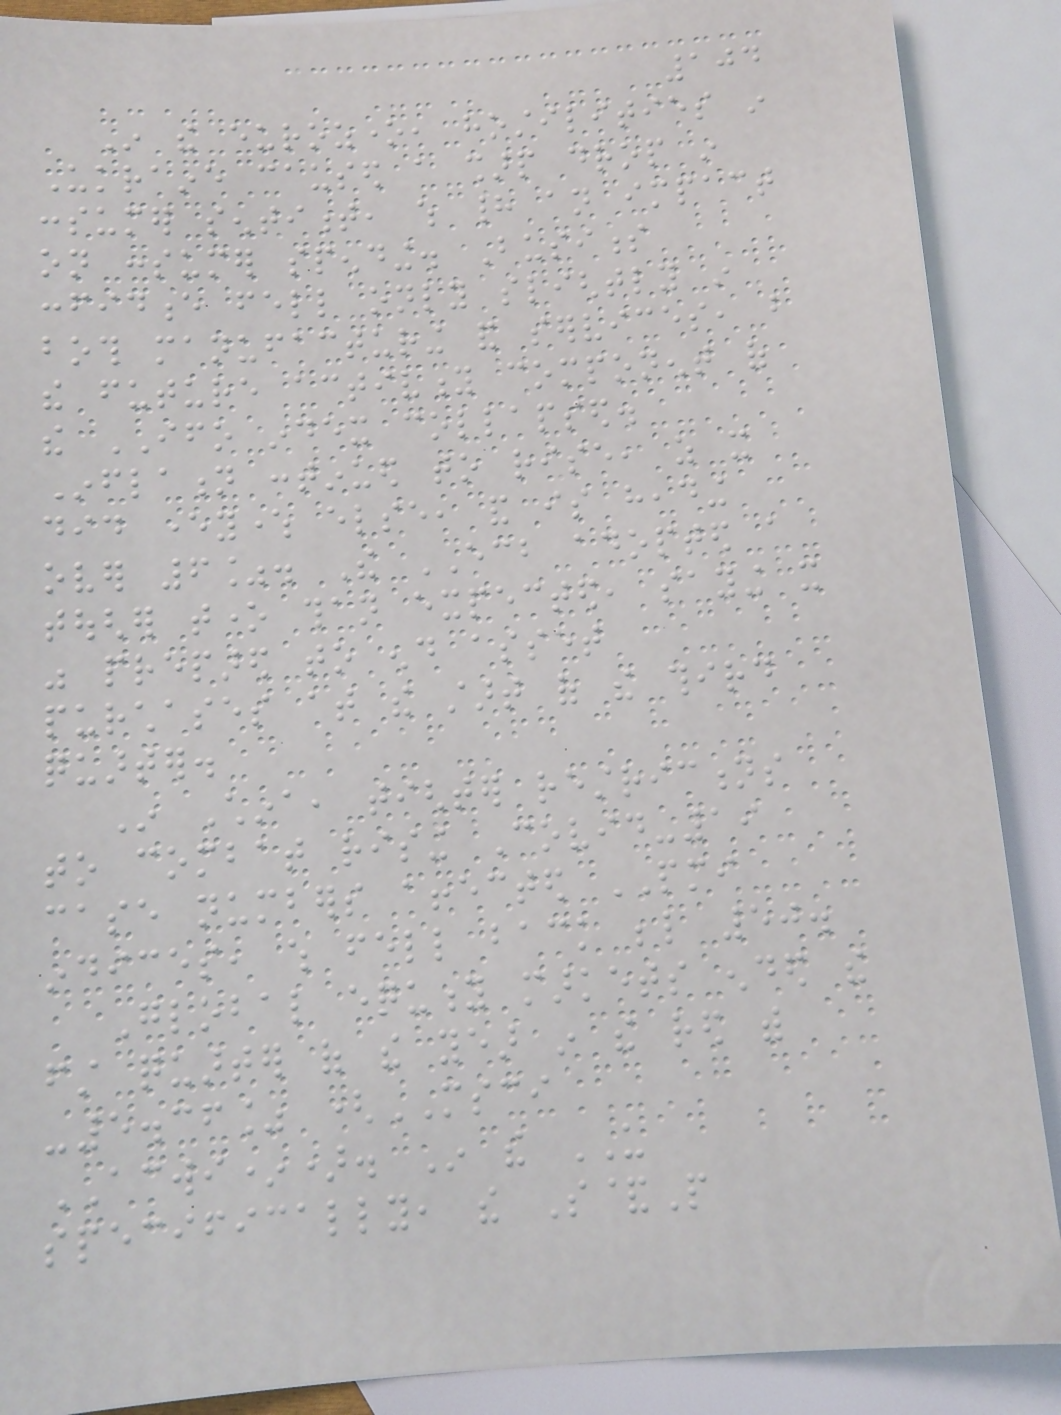104
In the eurozone, hostilities in
Ukraine caused a sharp drop in
consumer sentiment, which had an impact
on consumer spending. Business
confidence fell only slightly in
both manufacturing and services, but
the future activity component of
the IFO index collapsed.
Inflation continued to rise, as it
did everywhere else, and is heading
over 6%. The ECB adopted a
tougher tone than expected, saying it
was prepared to end asset
purchases at the start of the third
quarter.
In China, tighter restrictions
to combat rising Covid-19
case numbers affected PMI
indices, which fell back below 50.
Global equity markets ended the
first quarter of the year in the red with
-5.36% (MSCI
ACWI*). In the US
specifically, the S&P
